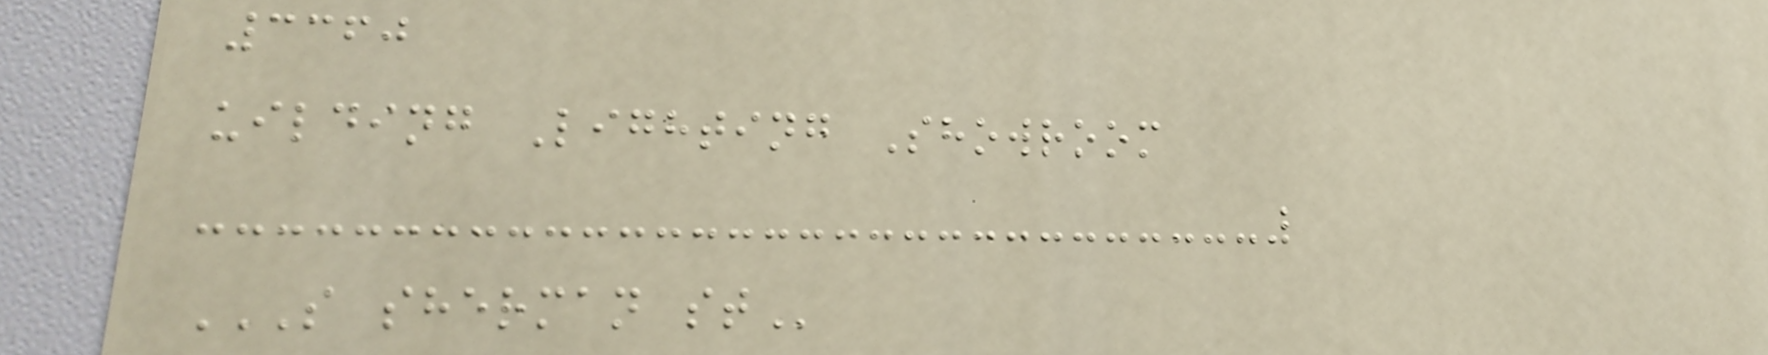3360
uilding Lighting Showroom
S SHERMAN ST
